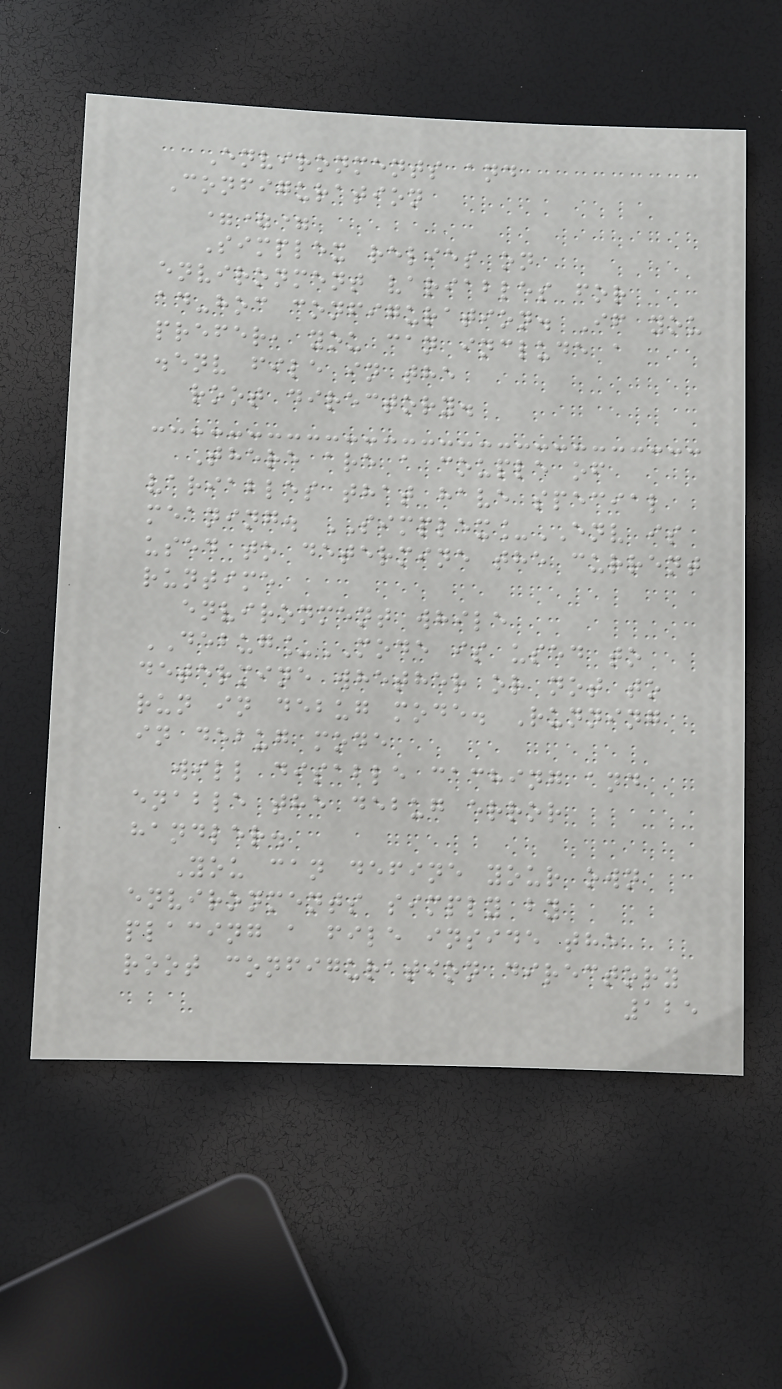Environments and
Configuration
===
Simplex relies on
environment variables for
ad-hoc configuration. If you
prefer, you can include a
.env file in the
root directory.
There are a couple of
variables that have special
meaning. SIMPLEX_ENV is
used to determine the current
runtime
environment while
DEBUG_MODE is used to
determine whether or not to
run in debug mode. Running
in debug mode
will disable caching and
enable the debug error
handler.
You can define your own
environments simply by
placing a file inside the
root configuration directory
125
